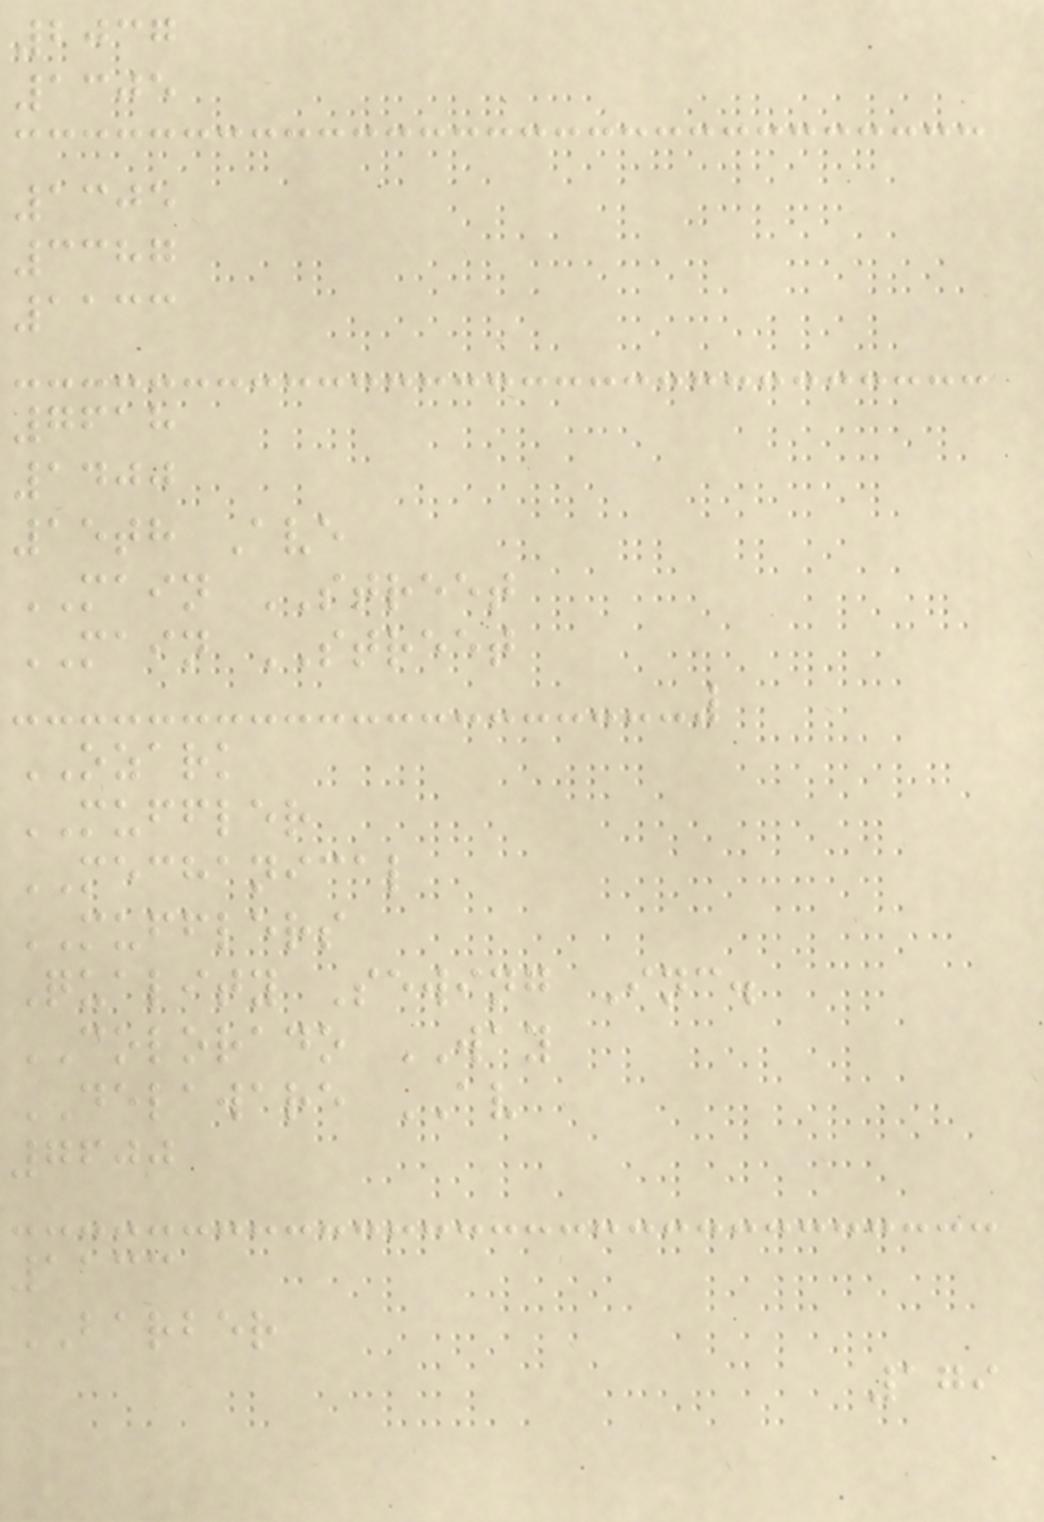2037
1305
1305
3387
1133
7618
1400
15th Ave
MAIN STREET
MAIN STREET
OZARK
MUFFLER
MECHANICAL
MUFFLERS
Quality Sewing Inc.
COLORADO WAY
DELAWARE AV
7600
1133
BARBER
179
